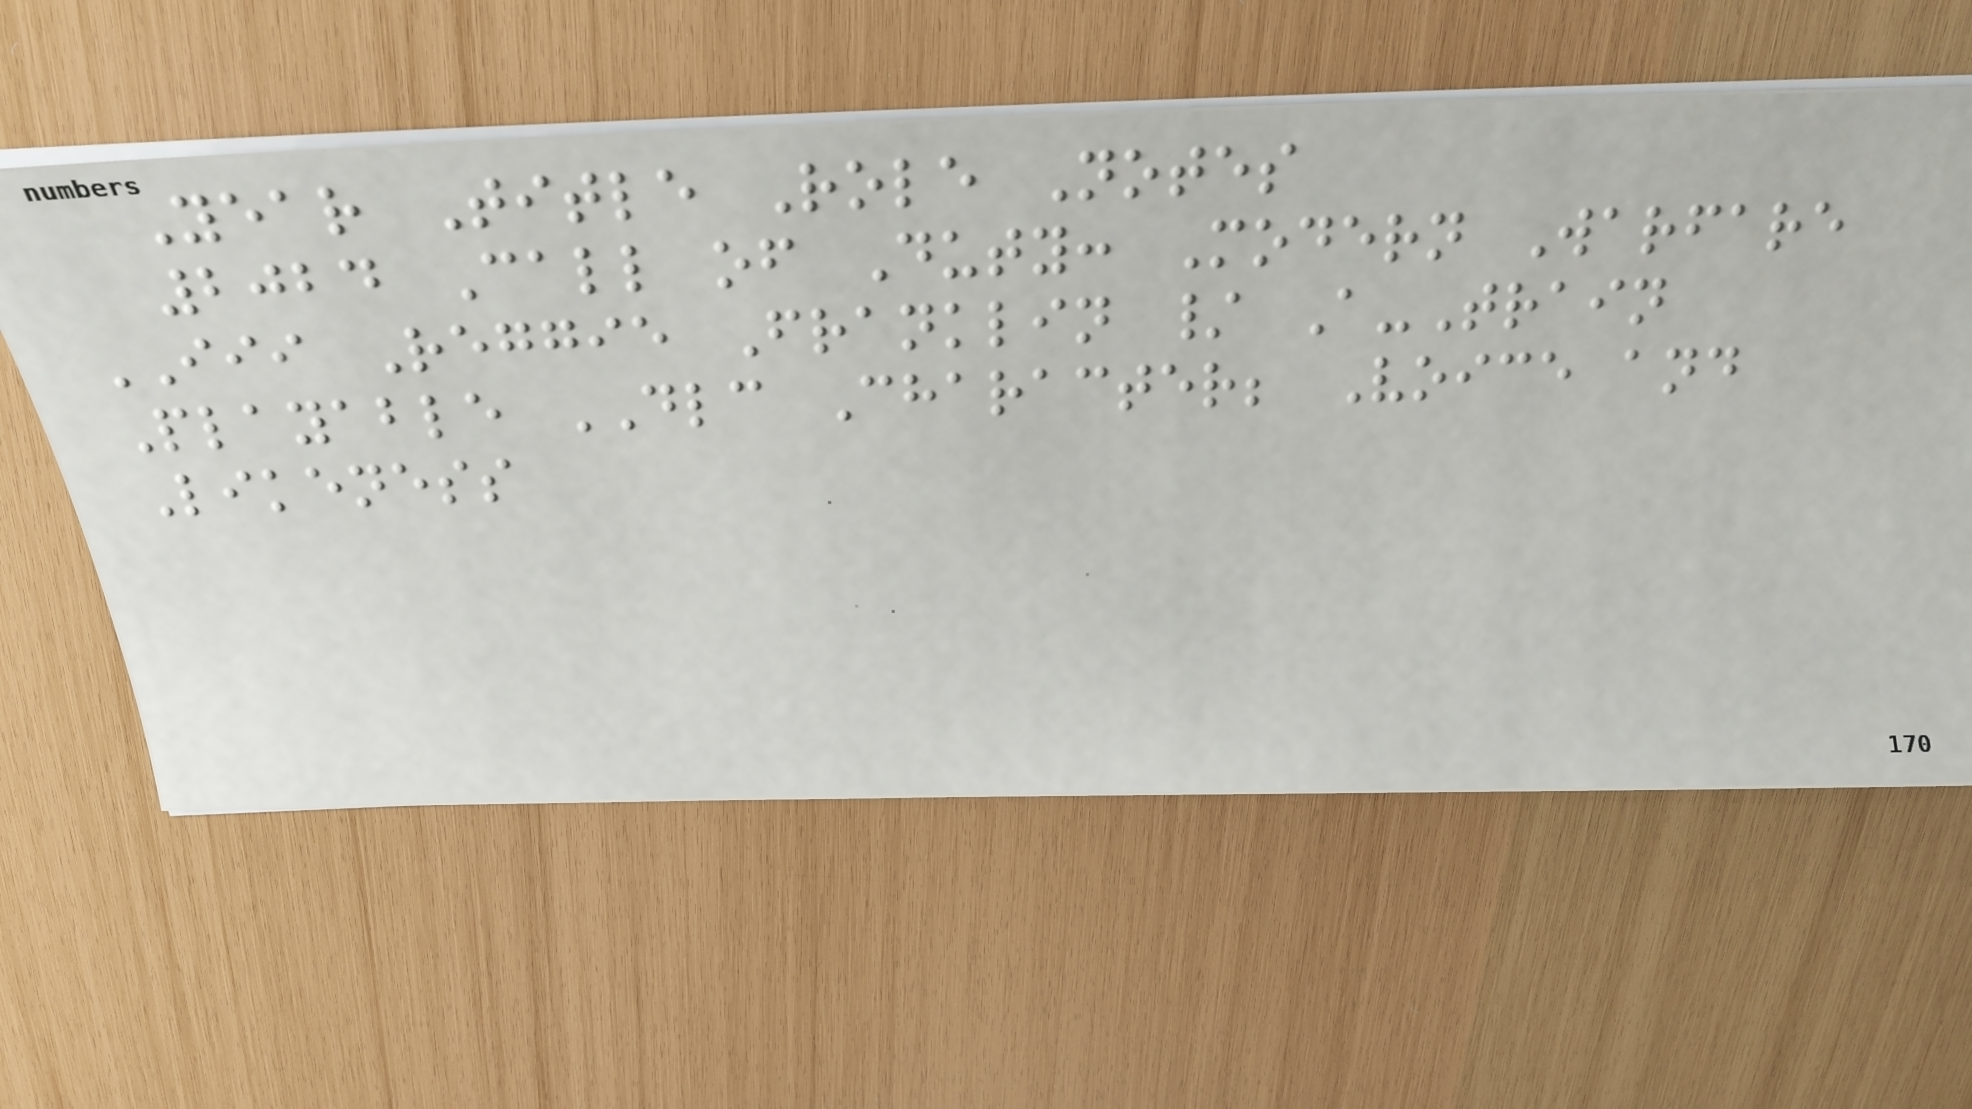Year Title Role Notes
2024 Call of Duty: Modern Warfare
III Reggie Franklin / A-Train
Playable DLC Character; Voice and
Likeness
